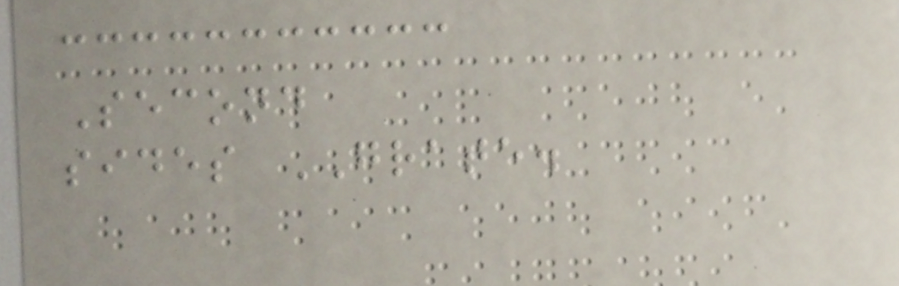Second
sides GRATE.
